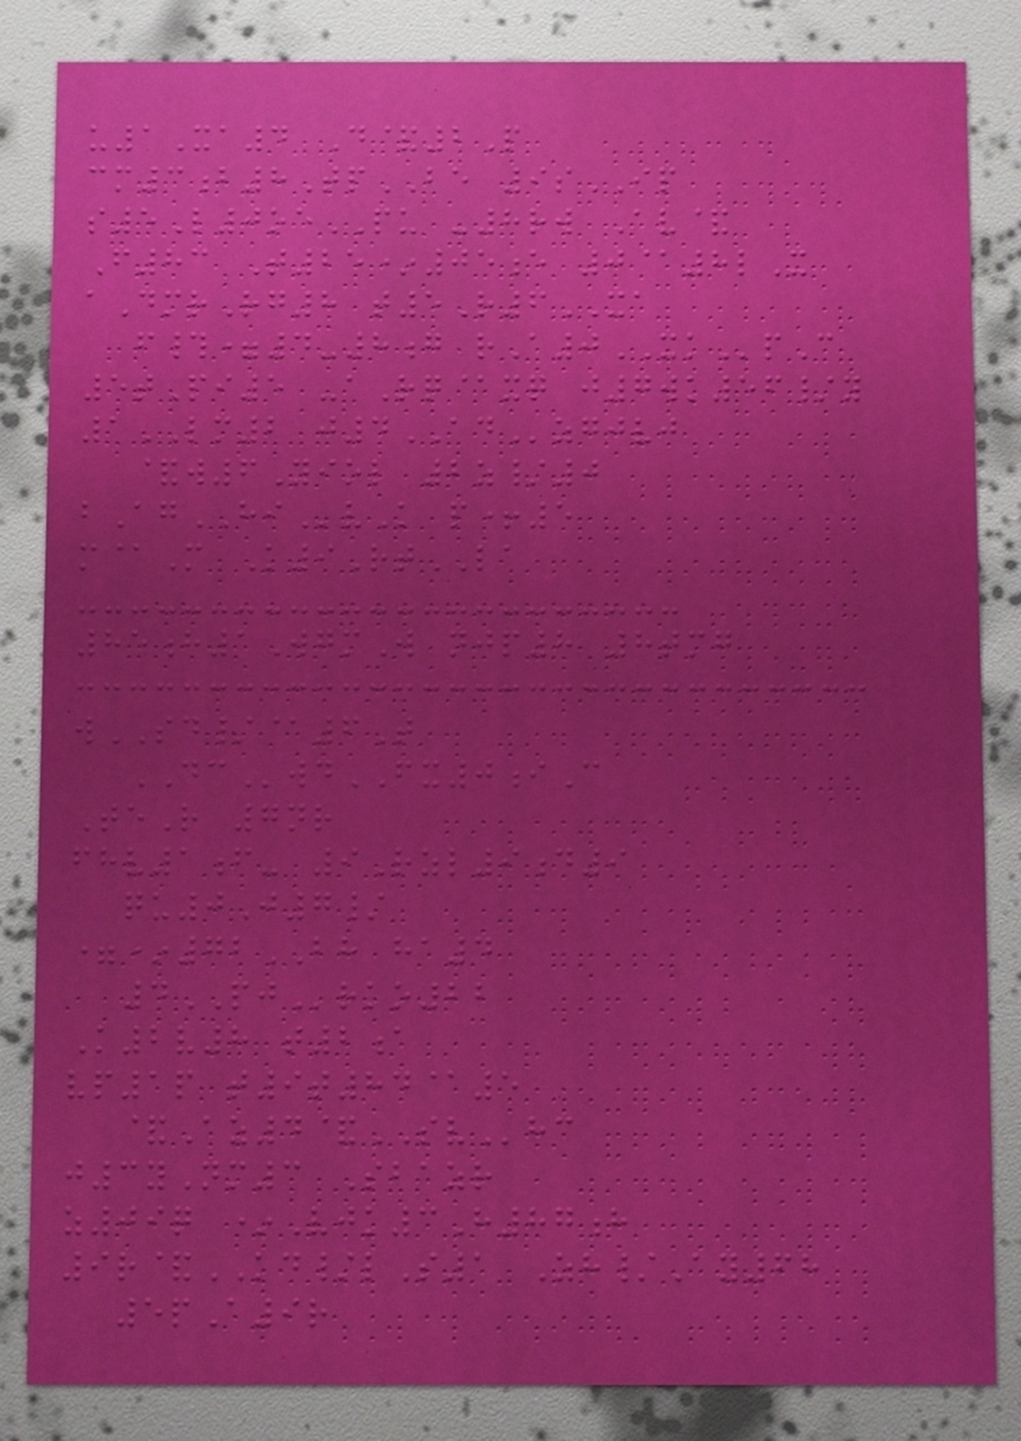u1Xa4 D&2P
cm3b8TpBE 9sIP
s5L0oePU -8rw Av&
F83 T25*05e 0@8lX
aDmrRg8 t5R6XA
f#=4-8g rA0XKpC
5tPi5 -aRq@xq j7wk56/y
1LM2 j4ADzgjvj
&w6Yiol 2z/0
bAgHIvK p+5
m@M K9RtLA
85h1WgmW njp8 8tmg
wSD/@6T
DCwdFX0iC
TeR 7nr
fhv1f- 9Rzl9d9
qu0J7/
=*72BH ha4
4PJrko22
K2v8 t2a
vp1p t9t84@5
&Az4&SVhc
j3yNm3 Sbazr
z09q *Vjk3H87h
9r&KD/lS1 Zh/Ay68
5pA9r
